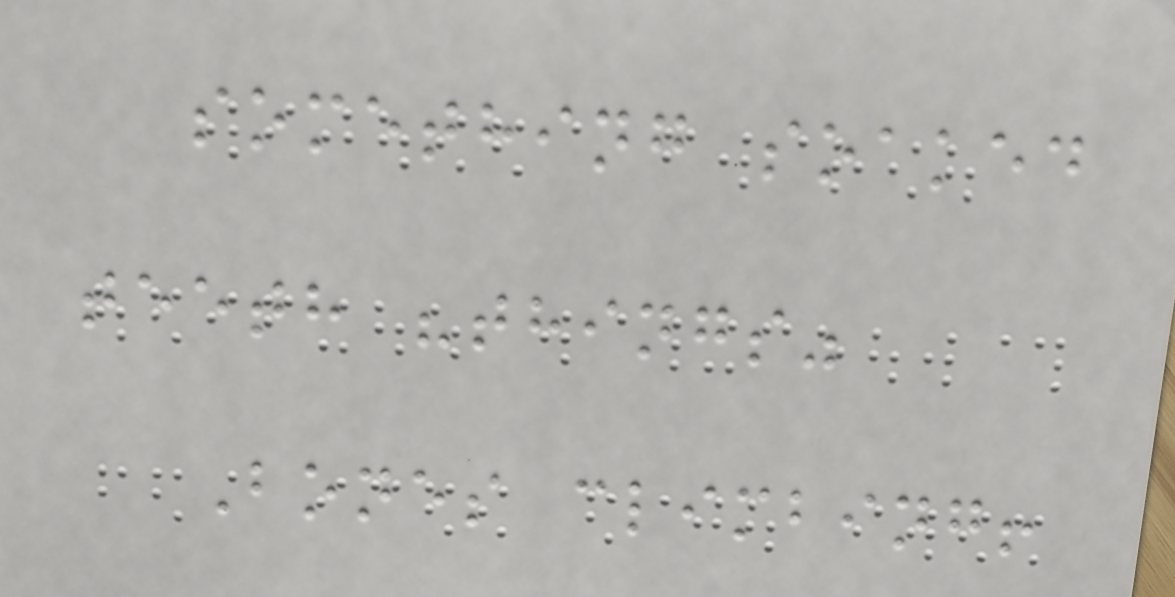something soaked
teeth "things"
Bones climbing!
